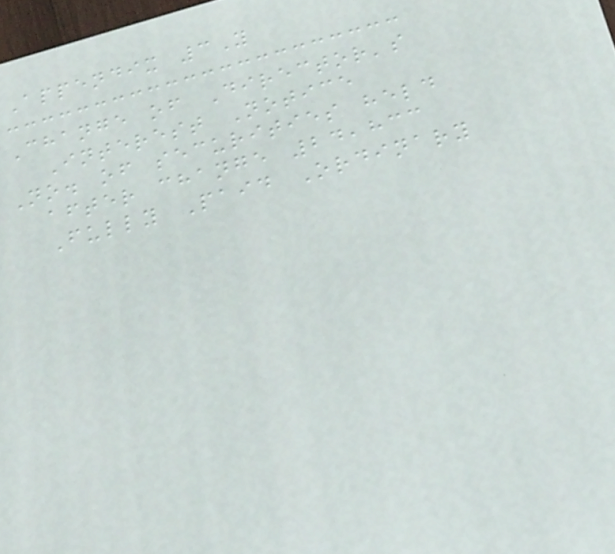Appendix 3Y
Change of Director's
Interest Notice
No. of securities held
after change 24,833
Fully Paid Ordinary
